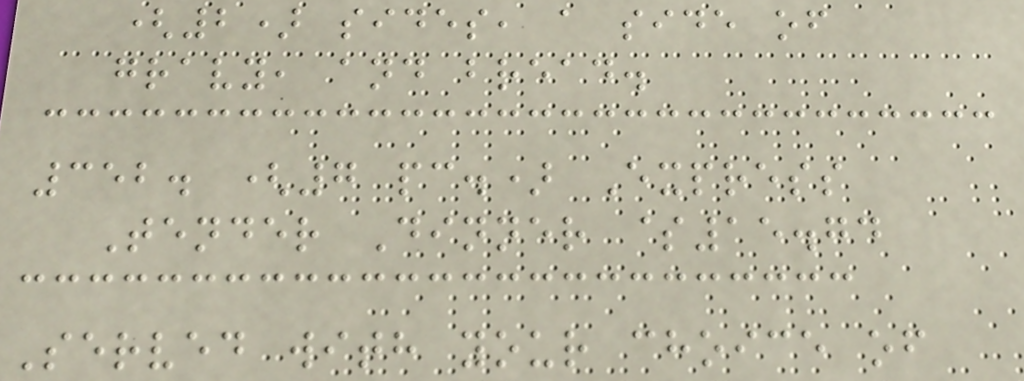(2) sides, a side of
gravy, and bread.
352. (7 pc.) Express
Tender Dinner $15.74
Served with your choice of
